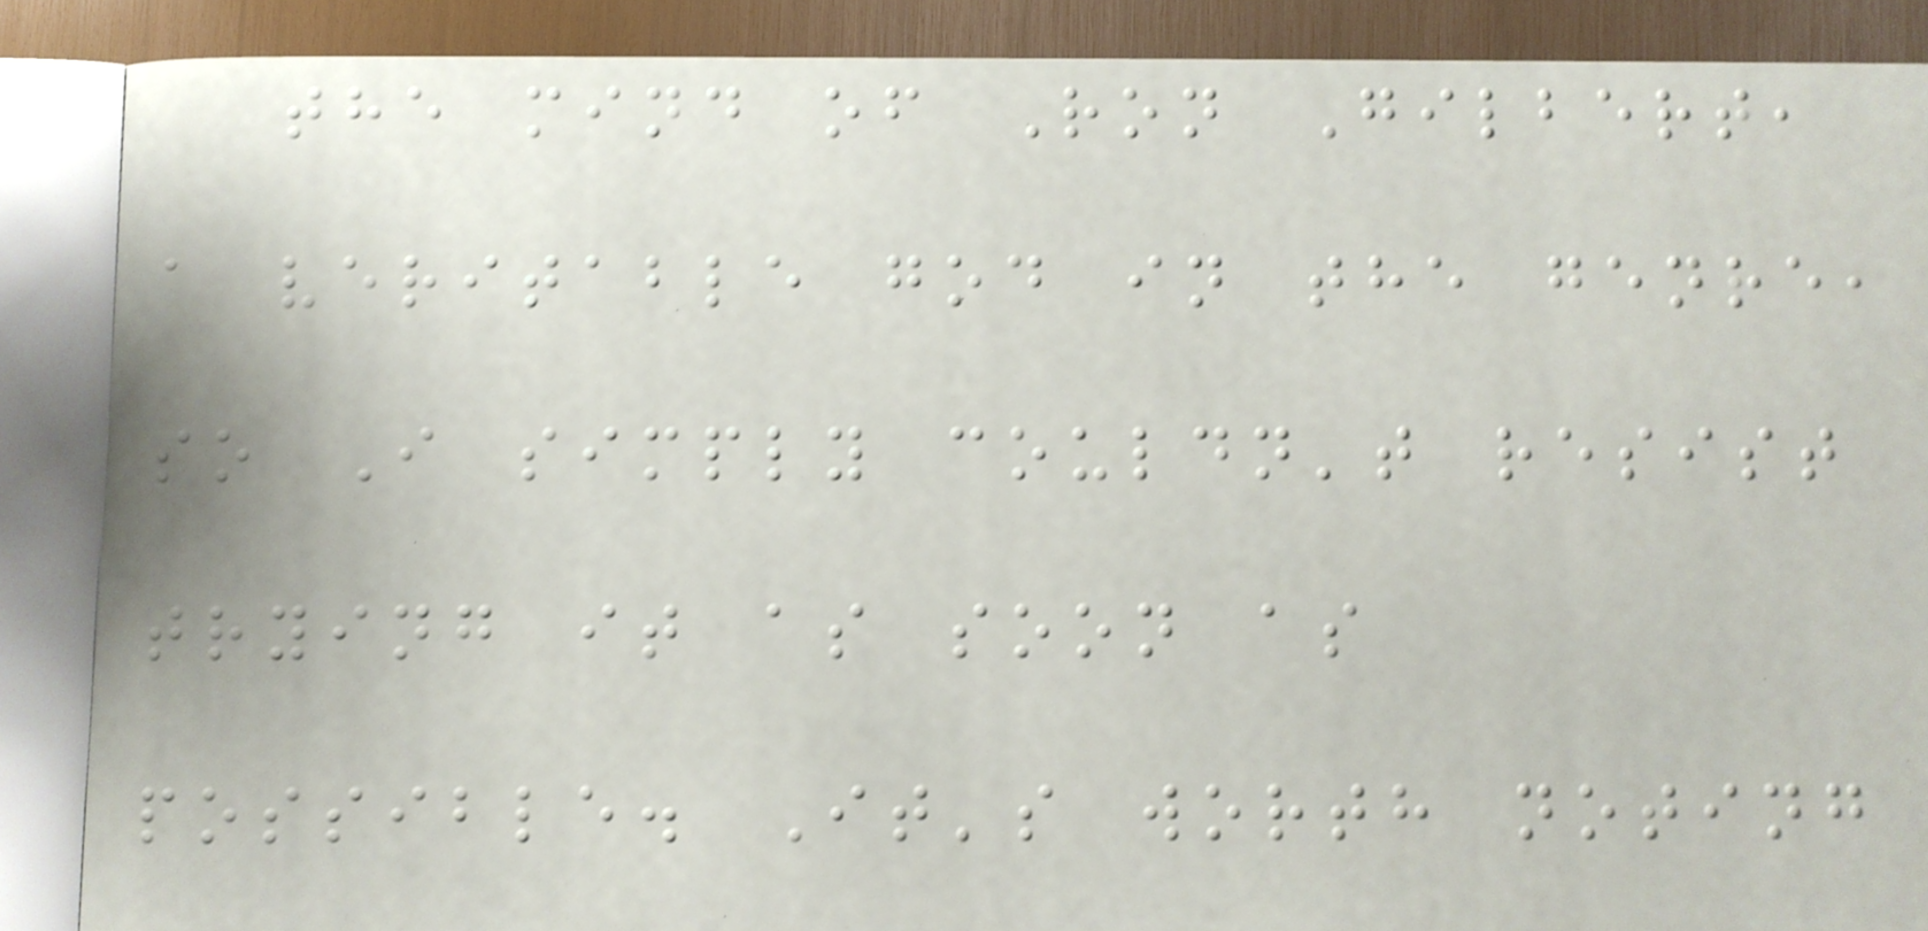the mind of Ron Gilbert,
a veritable god in the genre,
so I simply couldn't resist
trying it as soon as
possible. It's worth noting
